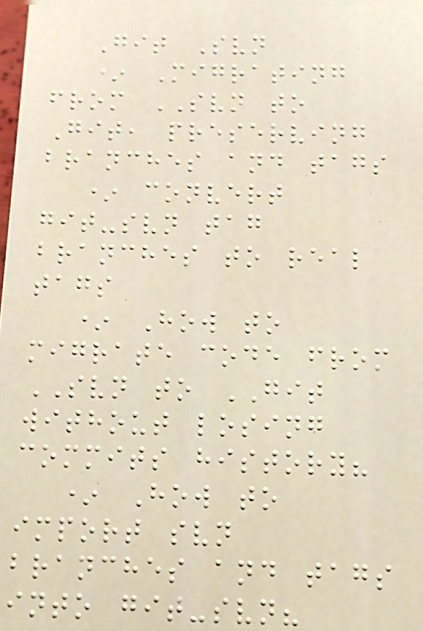Git Svn
* Migrating
from SVN to
Git, preserving
branches and tags
* convert
git-svn tag
branches to real
tags
* How to
migrate code from
SVN to GIT
without losing
commits history?
* How to
import svn
branches and tags
into git-svn?
